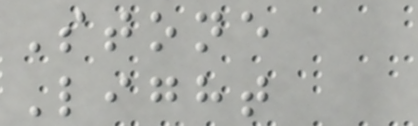Stone
Light
